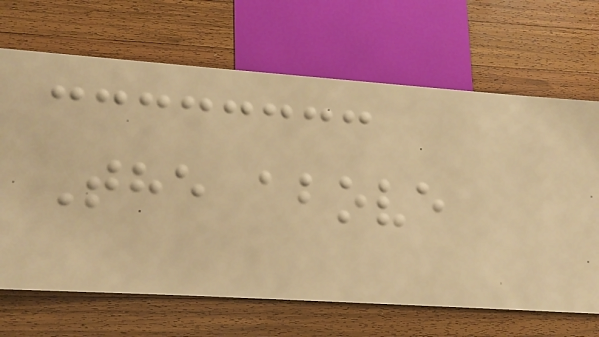The above
